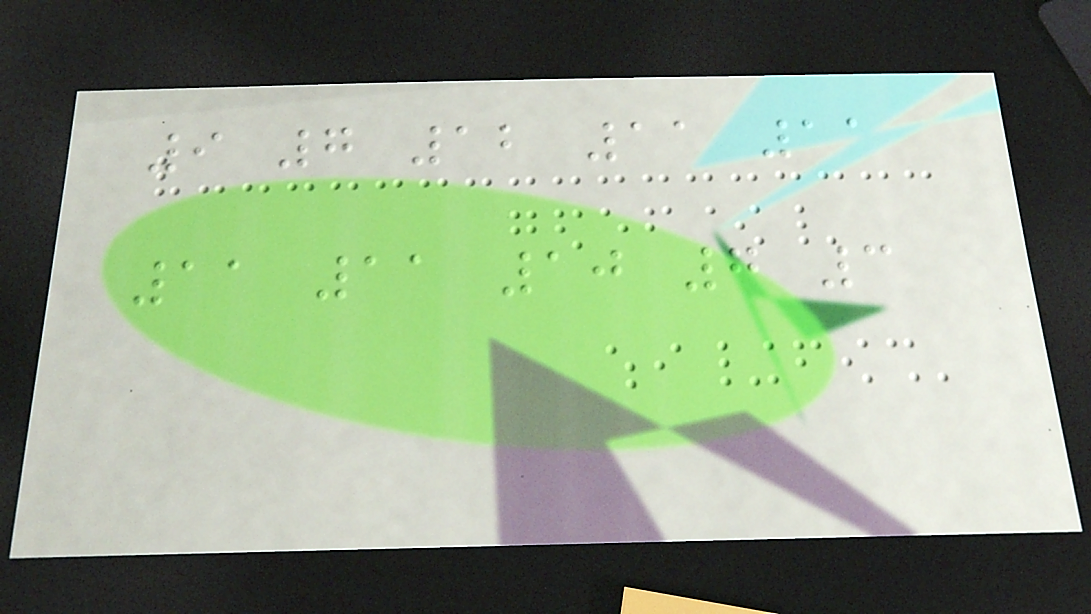9 7 12 11 11
11 11 10 7 3
